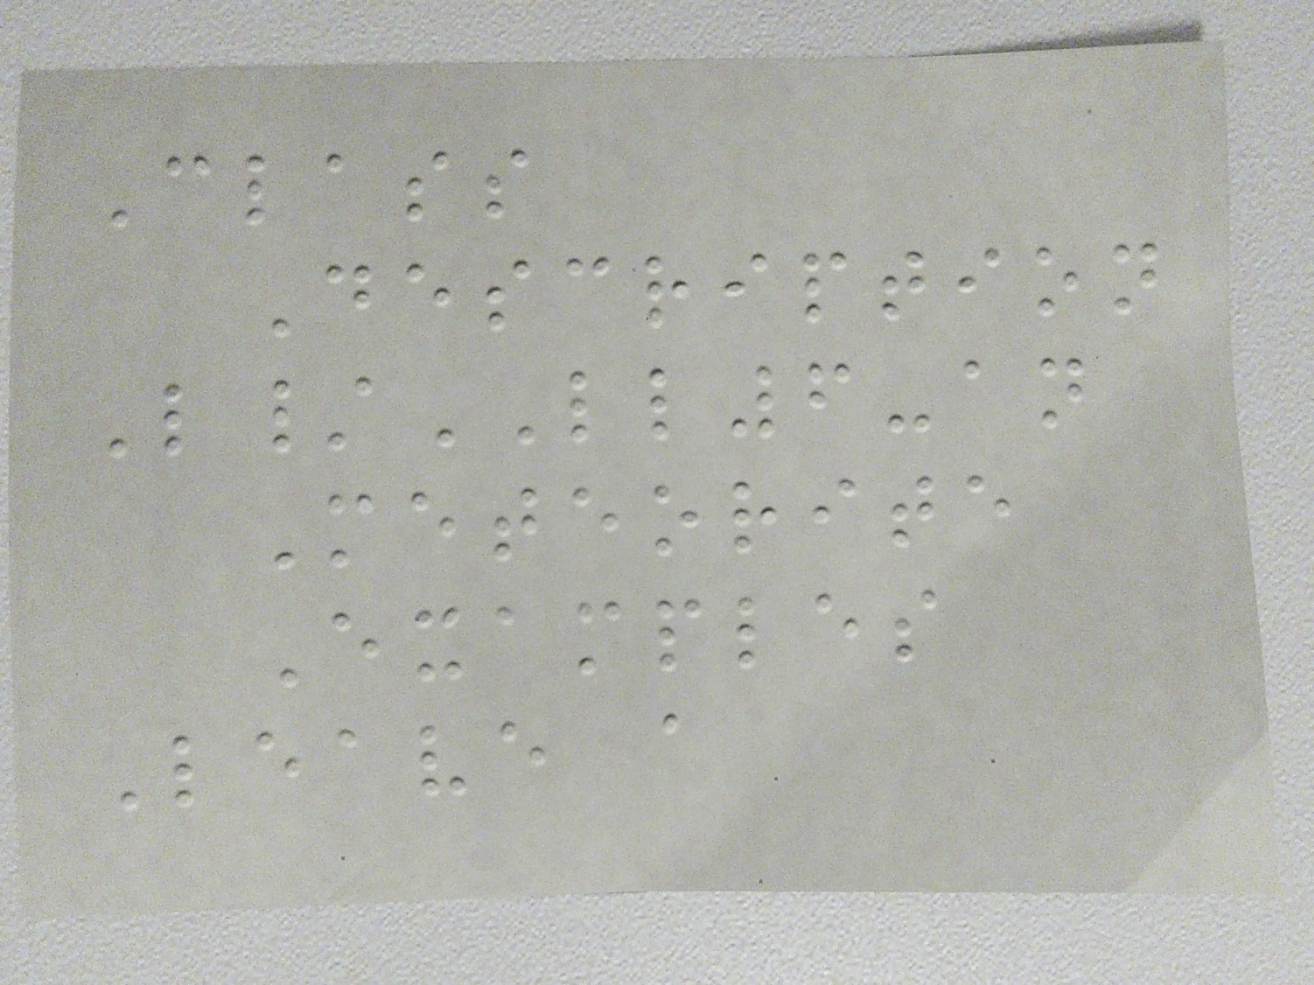Class
Description
L/LL6-an
Meteorite
Examples
Leave a
